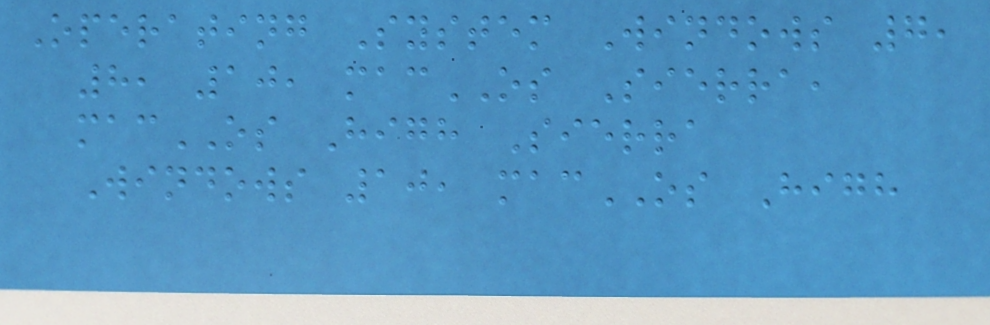Operating System Windows 7,
8, 10, macOS Sierra,
macOS High Sierra
Windows 10, macOS High
